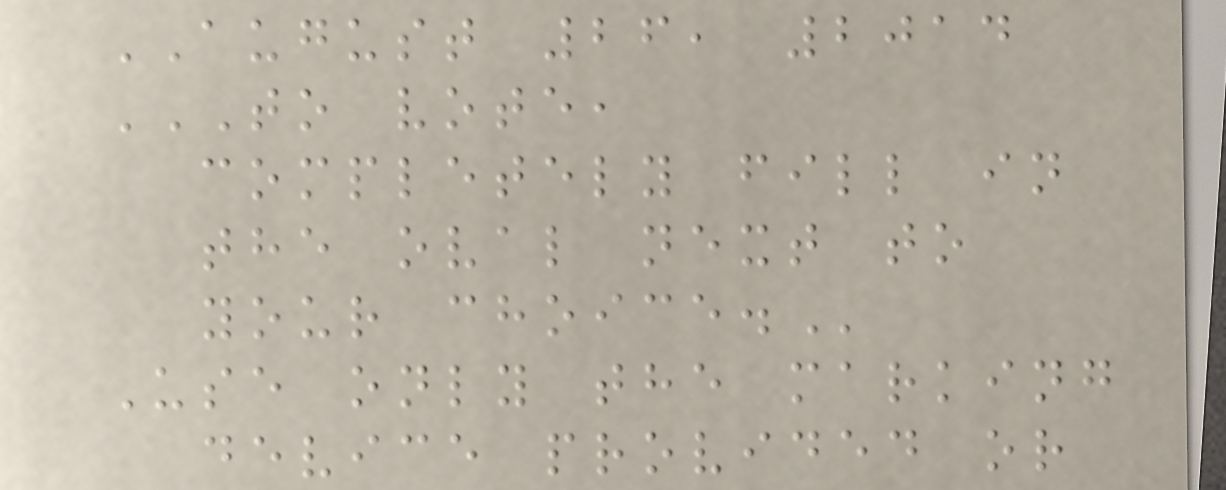AUGUST 26, 2014
TO VOTE,
COMPLETELY FILL IN
THE OVAL NEXT TO
YOUR CHOICE.
Use only the marking
device provided or
